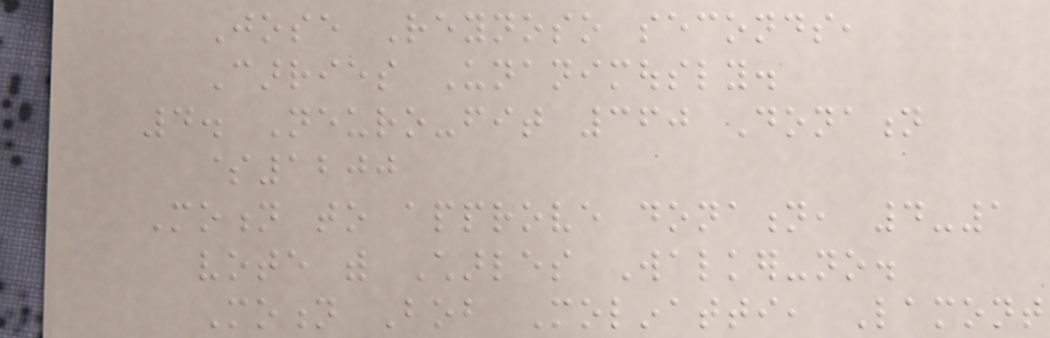Jose Reynoso seconds,
Carries Unanimously.
4. Neuro-fit 360 Donation
$1200
Motion to approve donation, 4-1
vote with Charles Walker-no.
Motion Bob Molinatti, Lamont
